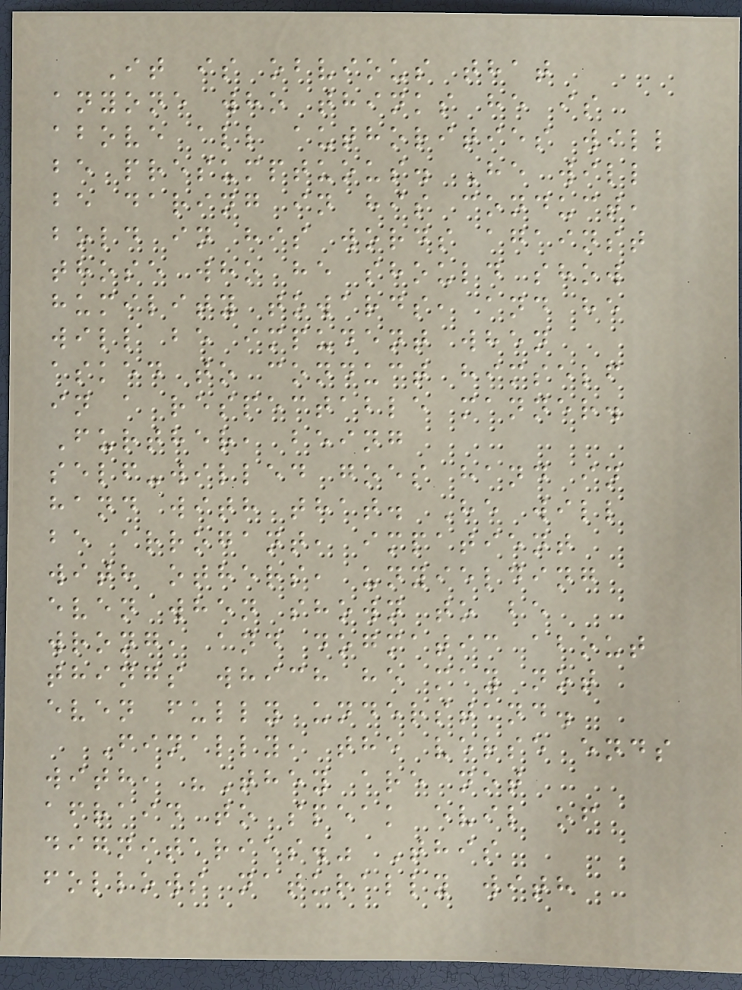It is obvious that
anyone who thinks he is
above all authorities will
be presumptuous. He will
be daring in his conduct,
bold in his words against
those who he should show
humility towards, and he
will be impudent when
asked to conduct himself
in a respectable manner.
Further, being
self-willed goes hand in
hand with that. He will
be arrogant, impatient
with others, unyielding
even when shown to be
wrong, and dogmatic about
things which he may not
even fully understand.
Finally, the verse ends
with, "They are not
afraid to speak evil of
dignitaries." This
follows naturally with
